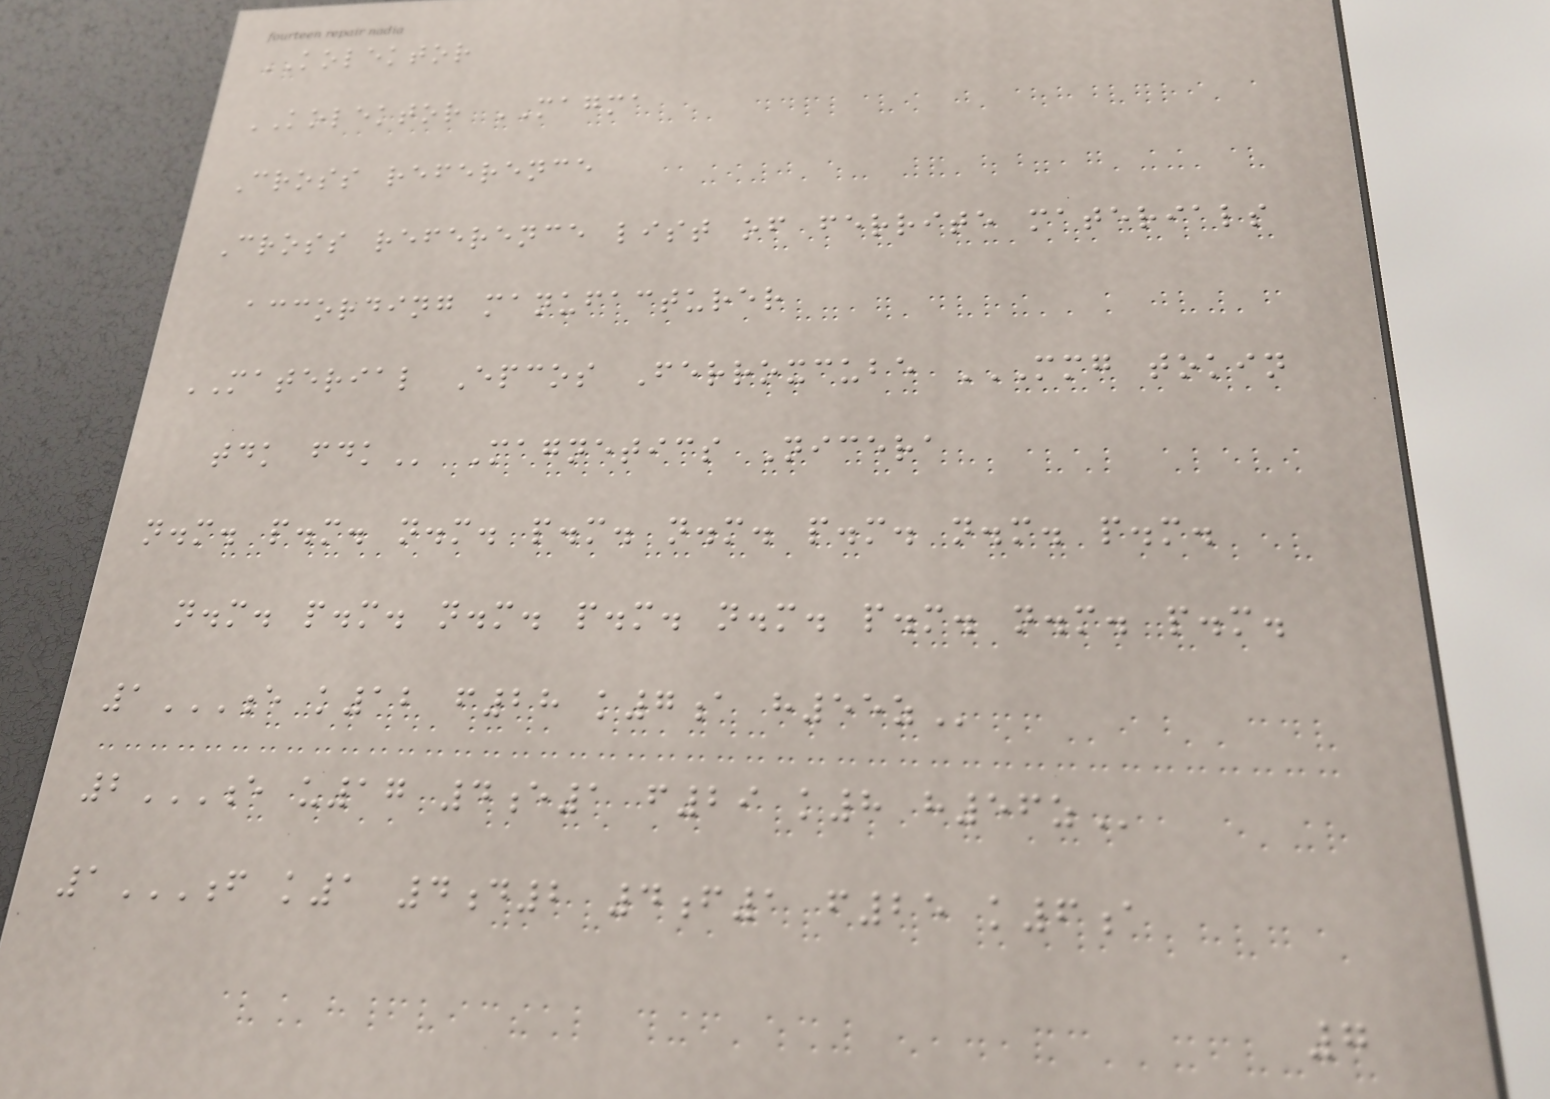KOLEKTOR
KOLEKTOR MAGMA
Cross reference
Cross reference list of ferrite materials
according manufacturer
MATERIAL Epcos Ferroxcube MMG TOKIN
TDK FDK Magnetics Nicera
n.m. p.m. n.m. p.m. n.m. p.m. n.m. p.m.
n.m. p.m. n.m. p.m. n.m. p.m. n.m. p.m.
1E K12 F28 K7A H55Z
2E U17 4E1 F29 K8 H56Z
1F K1 4D2 4F1 F25 K6A
7
